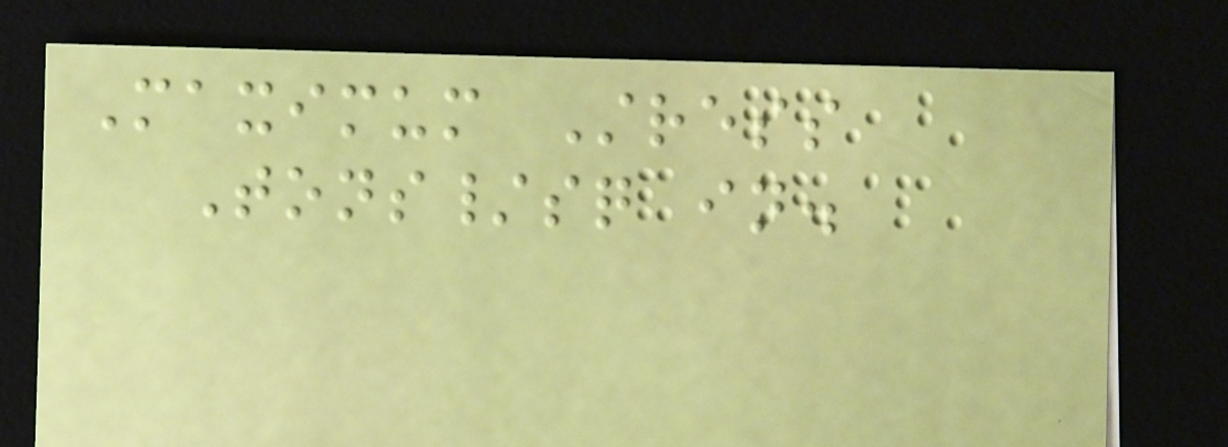Maximum Stress
Tons/sq in.
